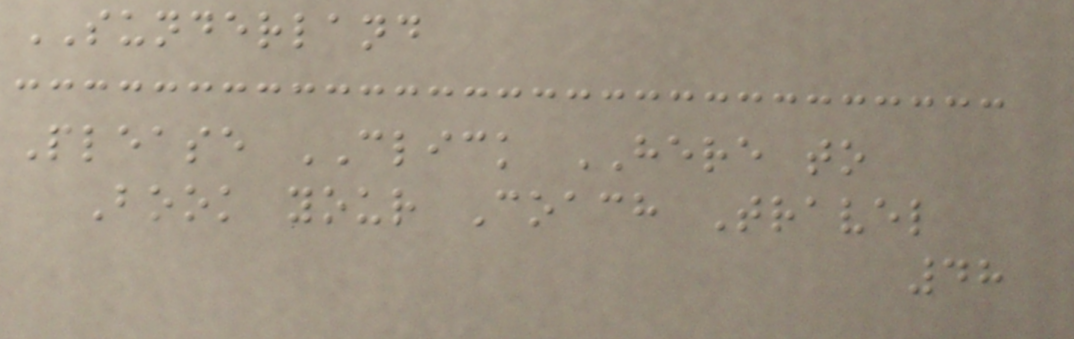SUNDERLAND
Please CLICK HERE to
Book your Coach Travel
48
